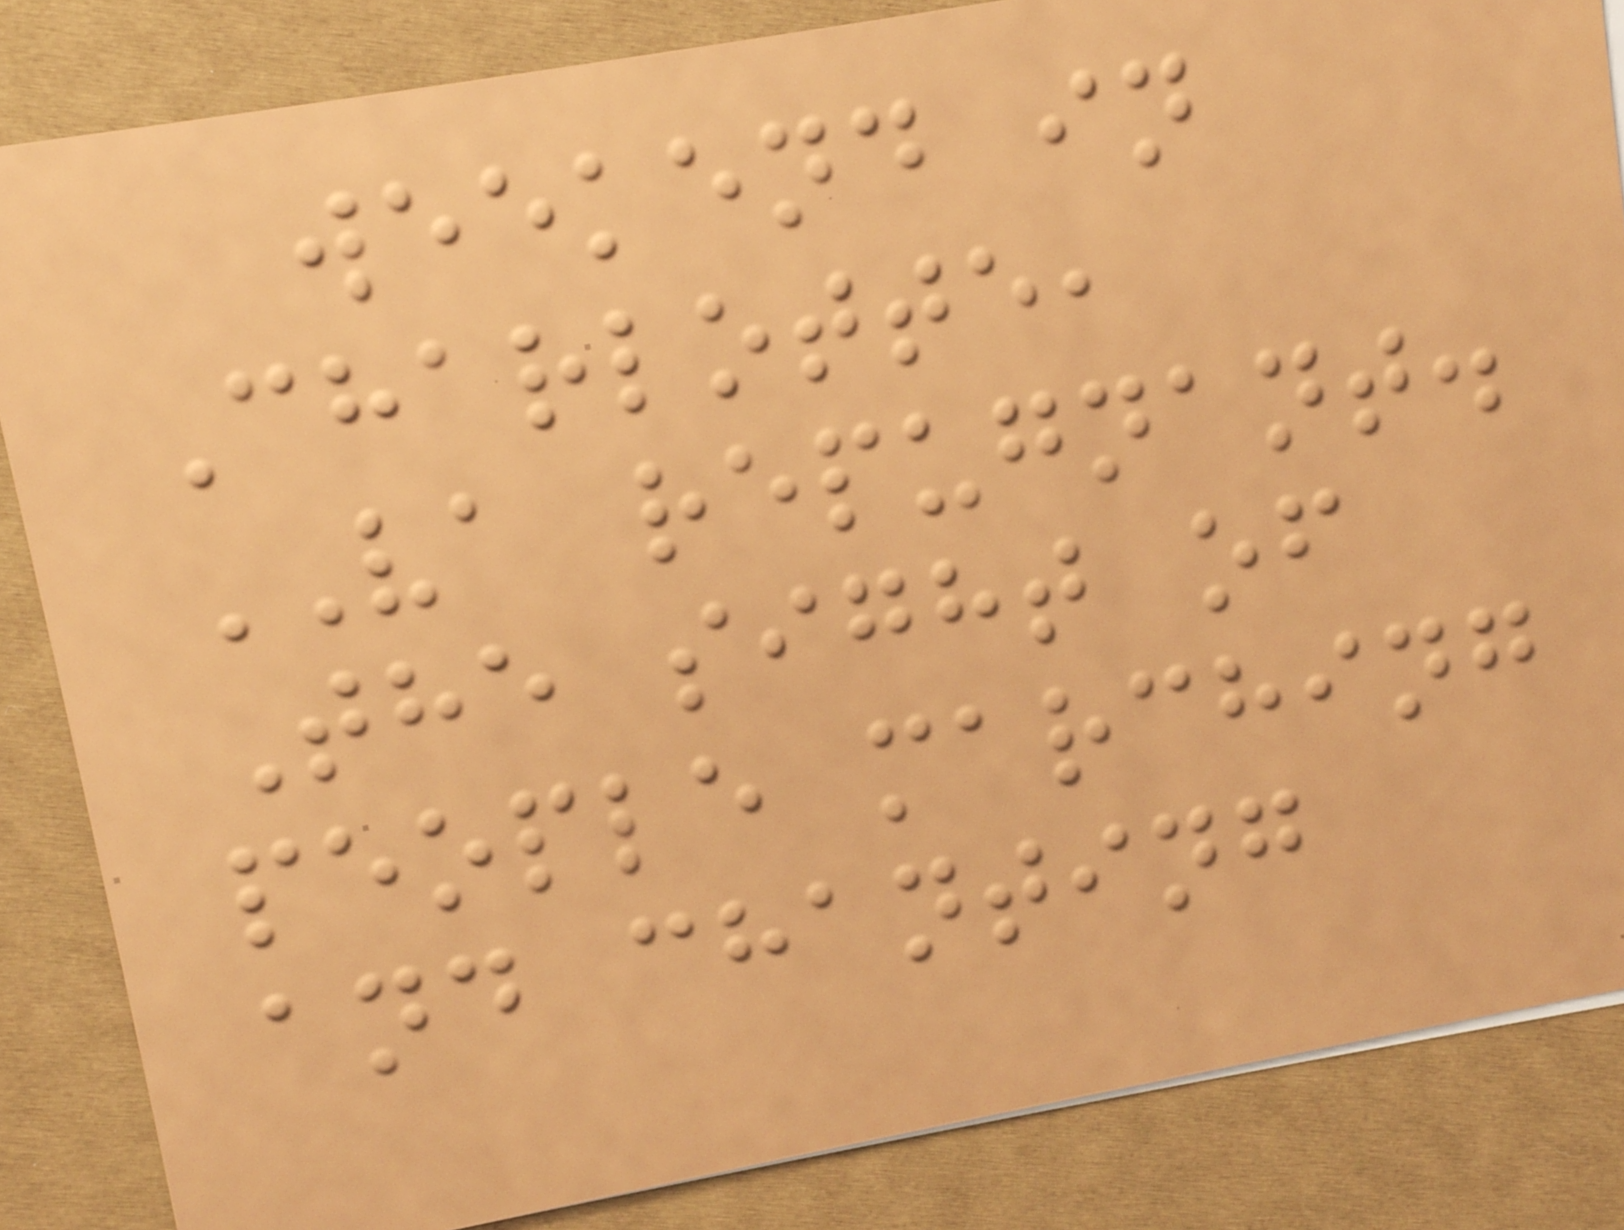weekend in
Charlotte,
VA repugnant.
The sight of
people marching
and chanting
